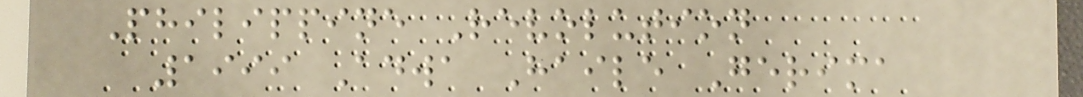Philippine Revolution
1999 Adwa Haile Gerima
